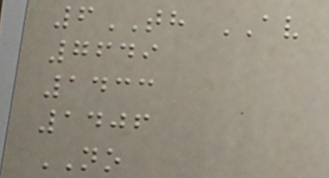6TH AV
7649
1433
1406
NO
